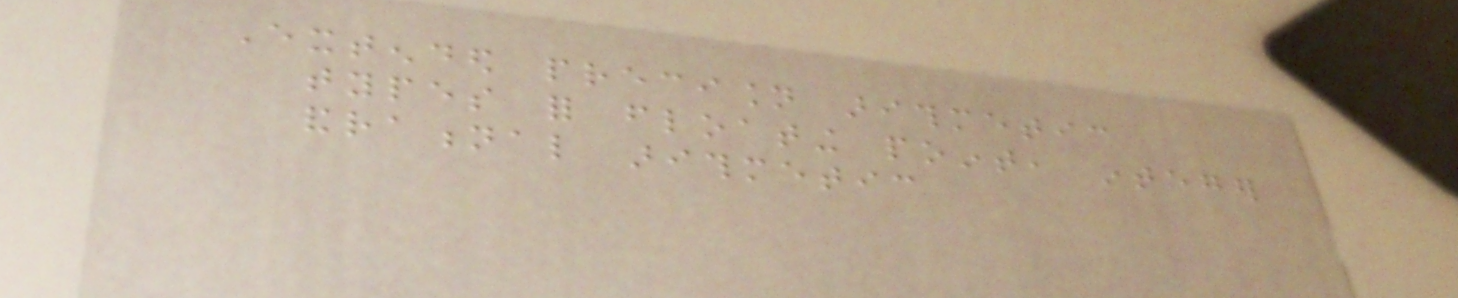Extended precision arithmetic
types for floating point, integer
andrational arithmetic
